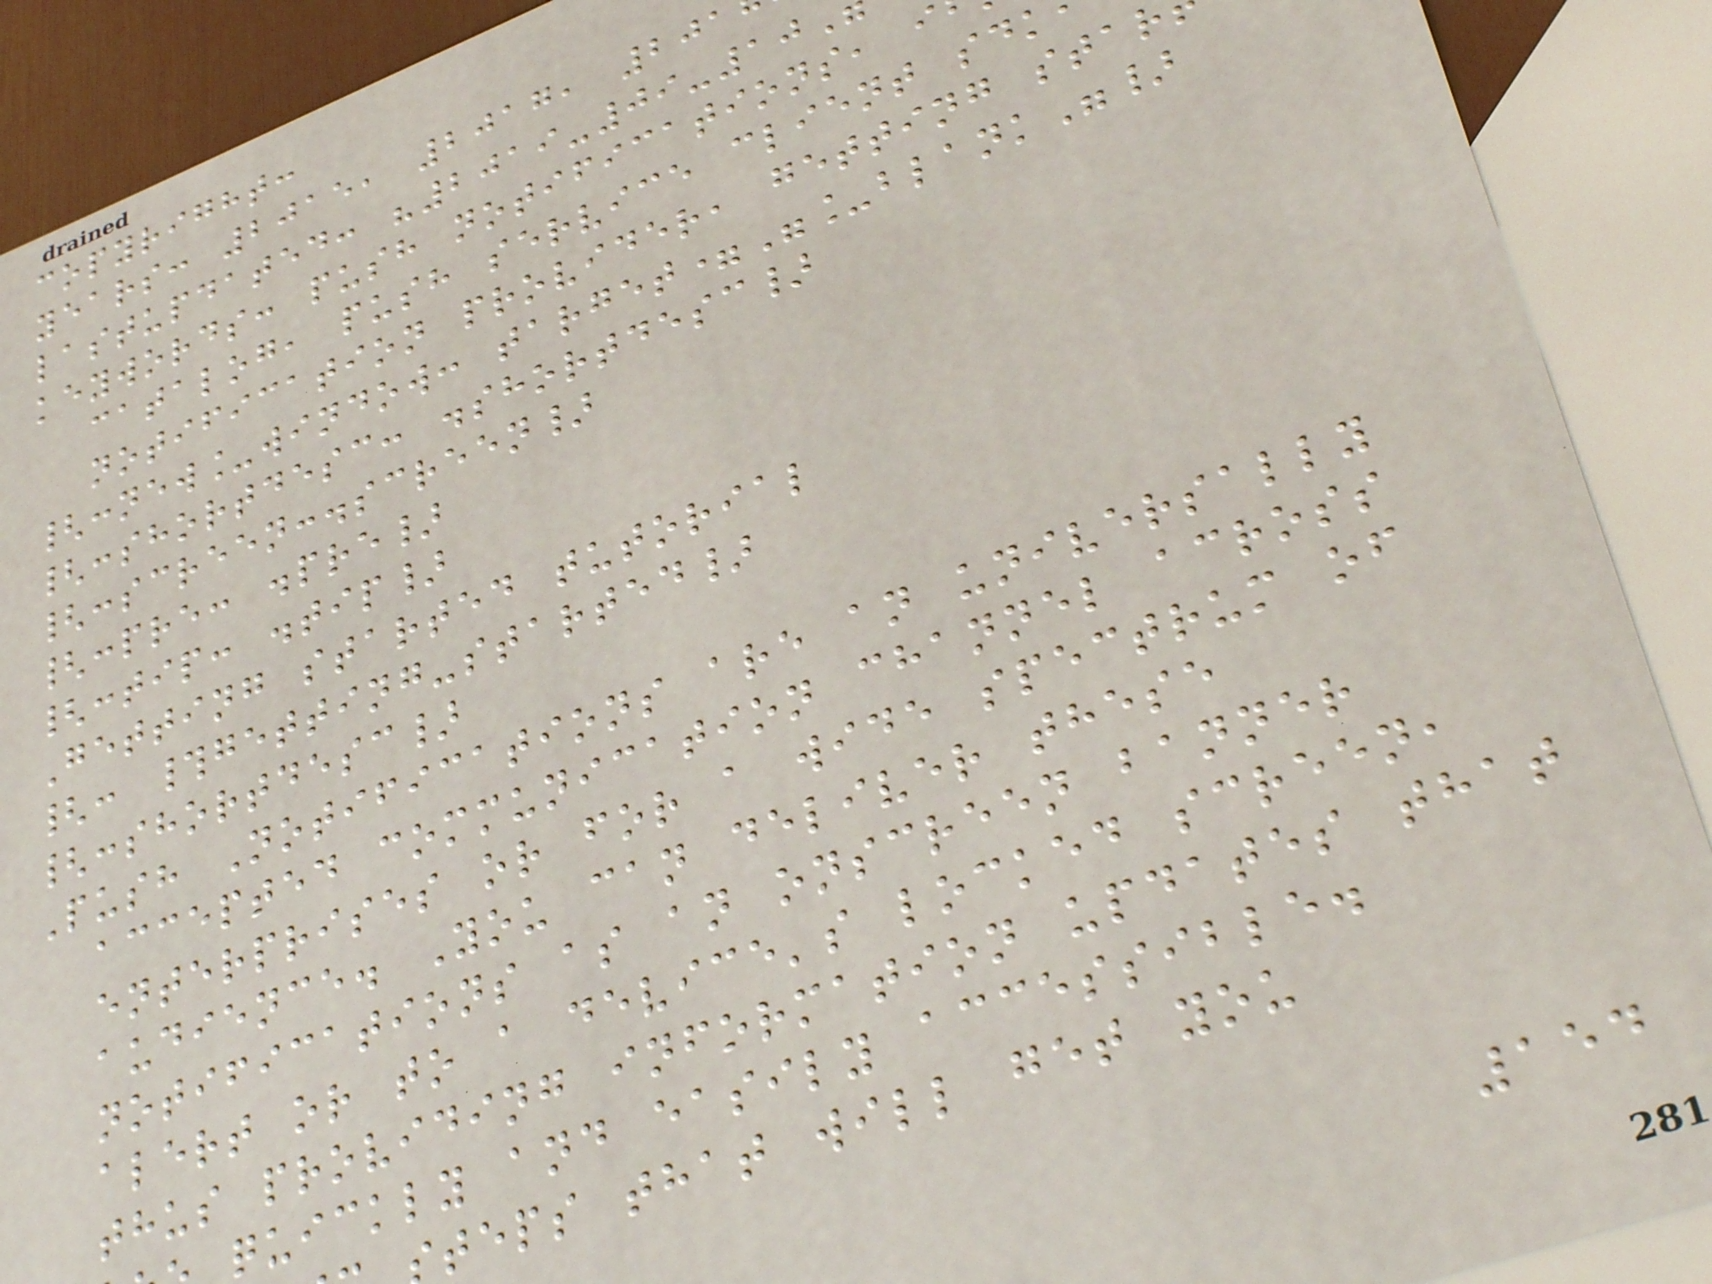copyright:
years: 2015, 2017, 201
lastupdated: "2019-09-10
keywords: push notifications, i
catalog, push service client sdk
notification provider, getting star
{:new_window: target="_blank"}
{:shortdesc: .shortdesc}
{:screen:.screen}
{:pre: .pre}
{:tip: .tip}
Getting started tutorial
{: #getting-started}
{:shortdesc}
Push Notifications are an universally
accepted communication channel across
enterprises or for a wide spectrum of
audience. You can deliver these
notifications as an onscreen banner
alert or to a device's locked screen,
thus providing information updates that
quickly and easily accessible.
teps that will get you
154
